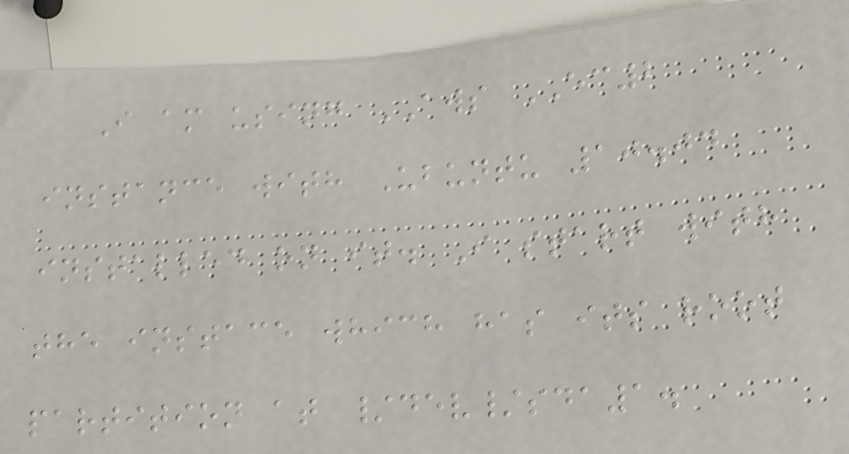I am using AWS EC2
instance with Ubuntu 10.04
installed on it. I start with
the instace which has its root
partition at /dev/sda1.
